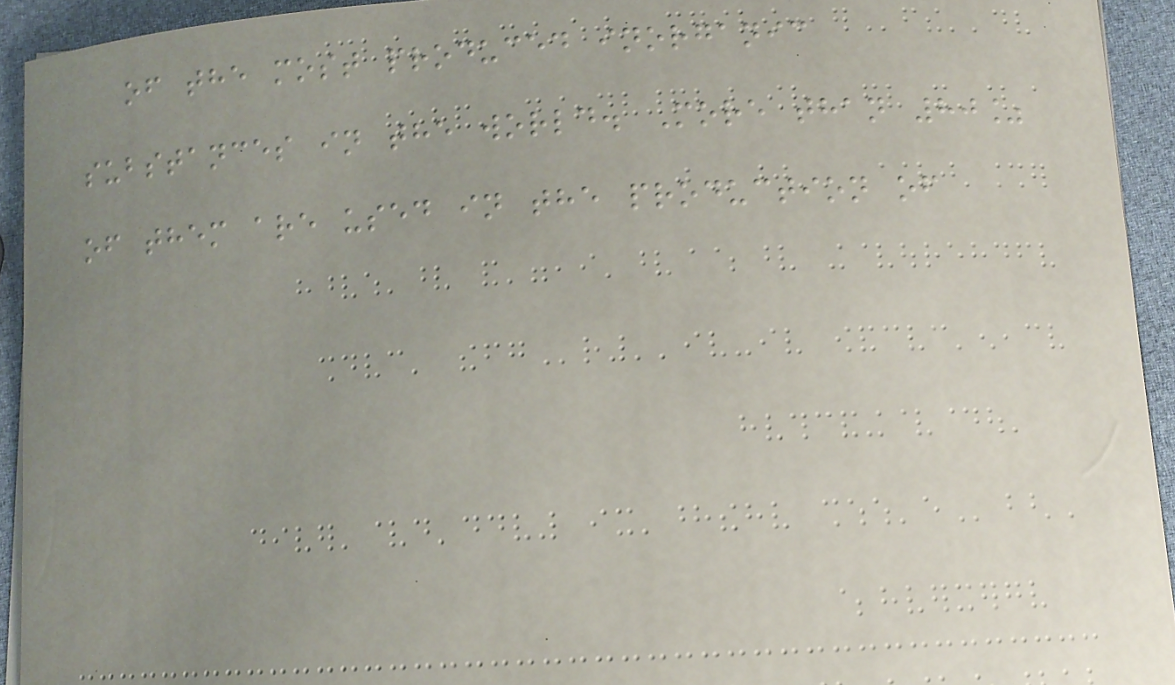of the most produced inorganic
substances in the world. More than 80%
of them are used in the production of
